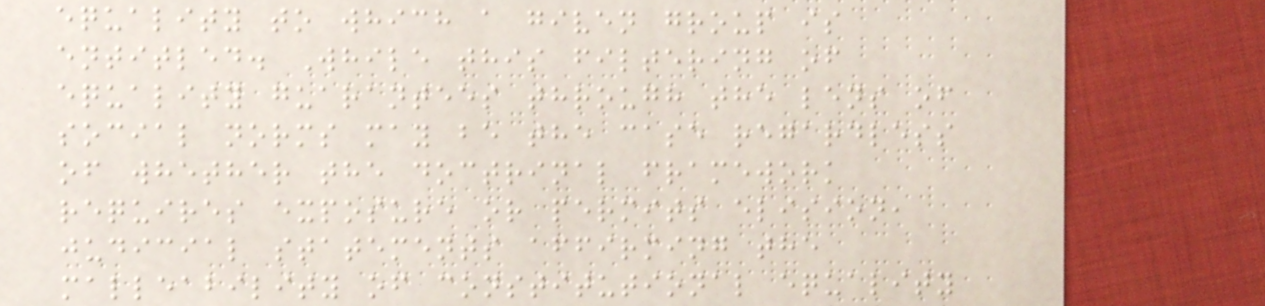equality to which a given group is
entitled. While this filtering of
equality guarantees through the lens of
social norms may be the case regardless
of whether the doctrinal framework
requires exposure or permits elision,
judicial statements affirming the
malleability of constitutional equality
